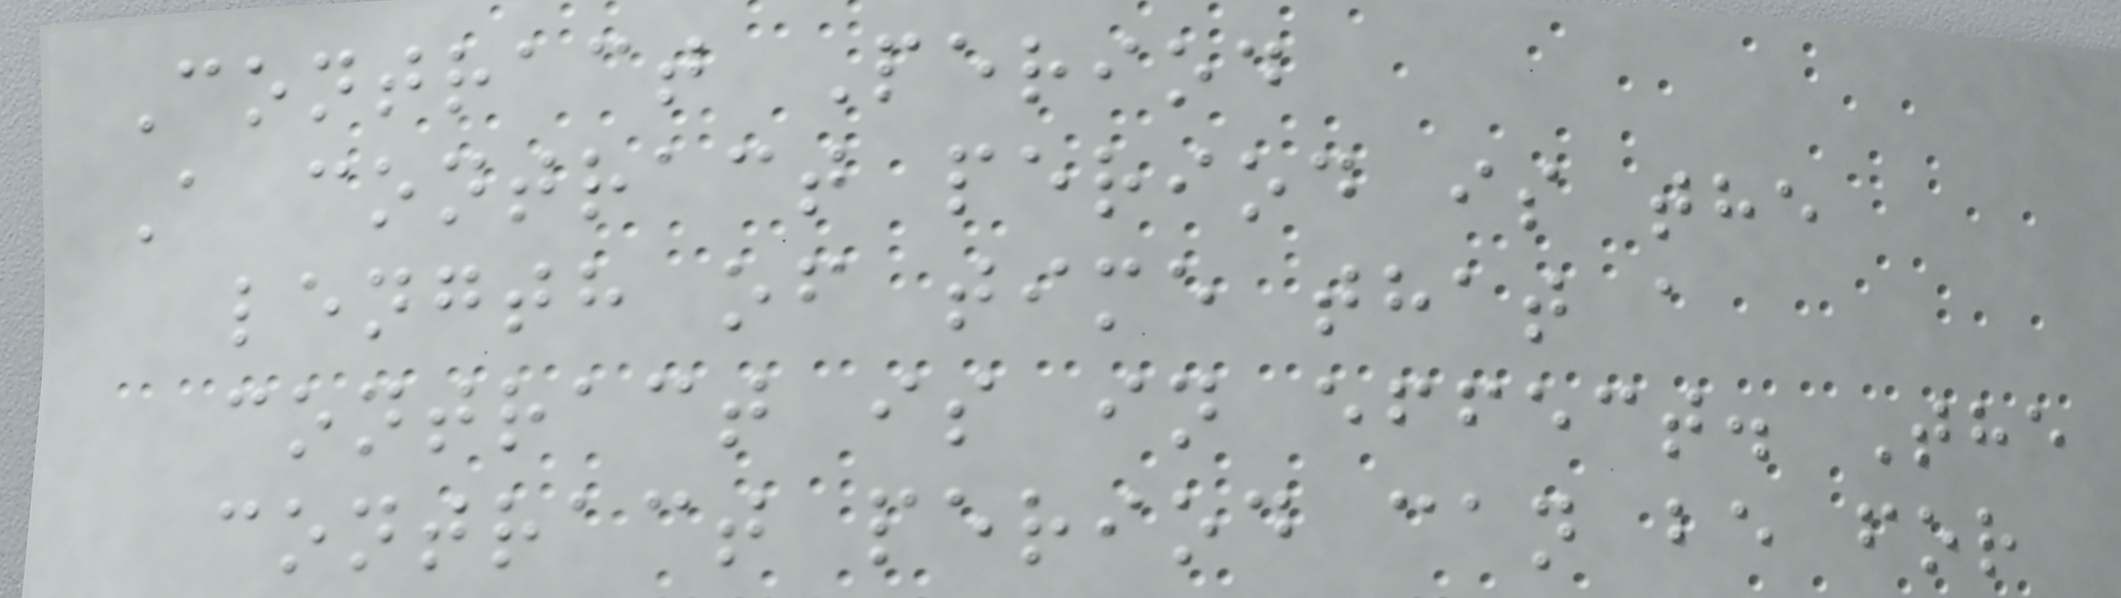Contract Period
A contract period is the
length of time that a
contract is in effect. The
contract period can be for
